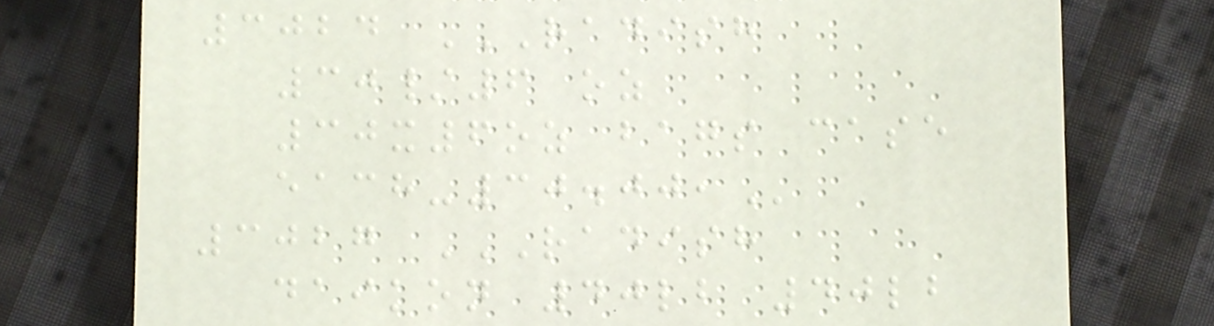3024 RADISH
30/6 OZ
30X6OZ BAGS CASE
EACH-30.00,
3027 RADISH
DAIKON 40LB 40LB
